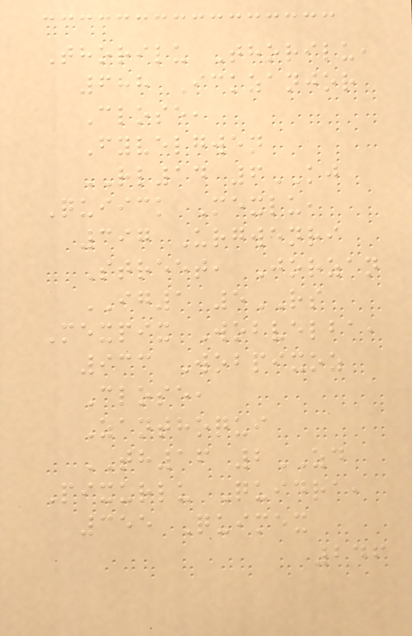Thorilu Thorilu,
688 Ickzanjor
Close,
Fyvelgwen
RL14 6KJ
Quiick Mexlu,
397 Urgwenri
Street, Jorzan
IG1 5RS
Mexpix Wobvelba,
933 Wobpixoz
Close,
Zanthoqui
TH16 2ZD
Pixurlu Quidra,
355 Quimex
246
